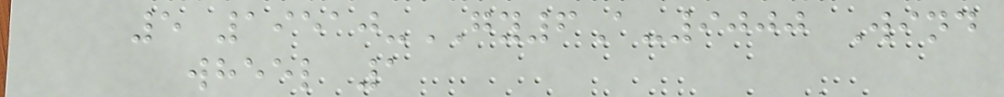5 19510-GY6A-9000 Wind
wheel 1
